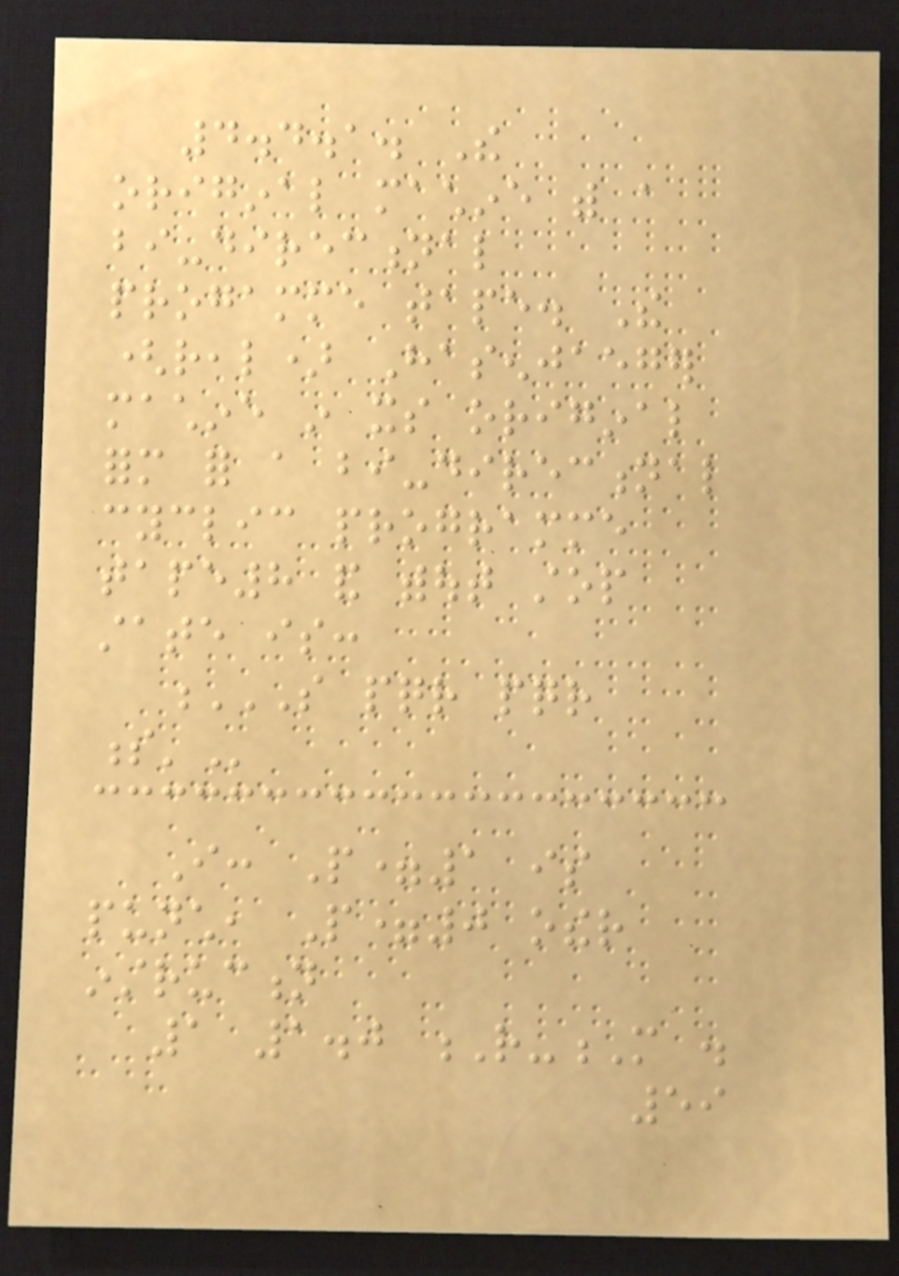4.4.1. The
original machine with a
bi-directional
progamme tape. The
(real) Hasenjaeger
machine in its original
form for a bi-directional
cyclic programme
tape8 and without stop
state is:
S PQR PQR
S'
I: P=1 is
punch, P=0 other
instruction
1 1.0 R-M .
59
